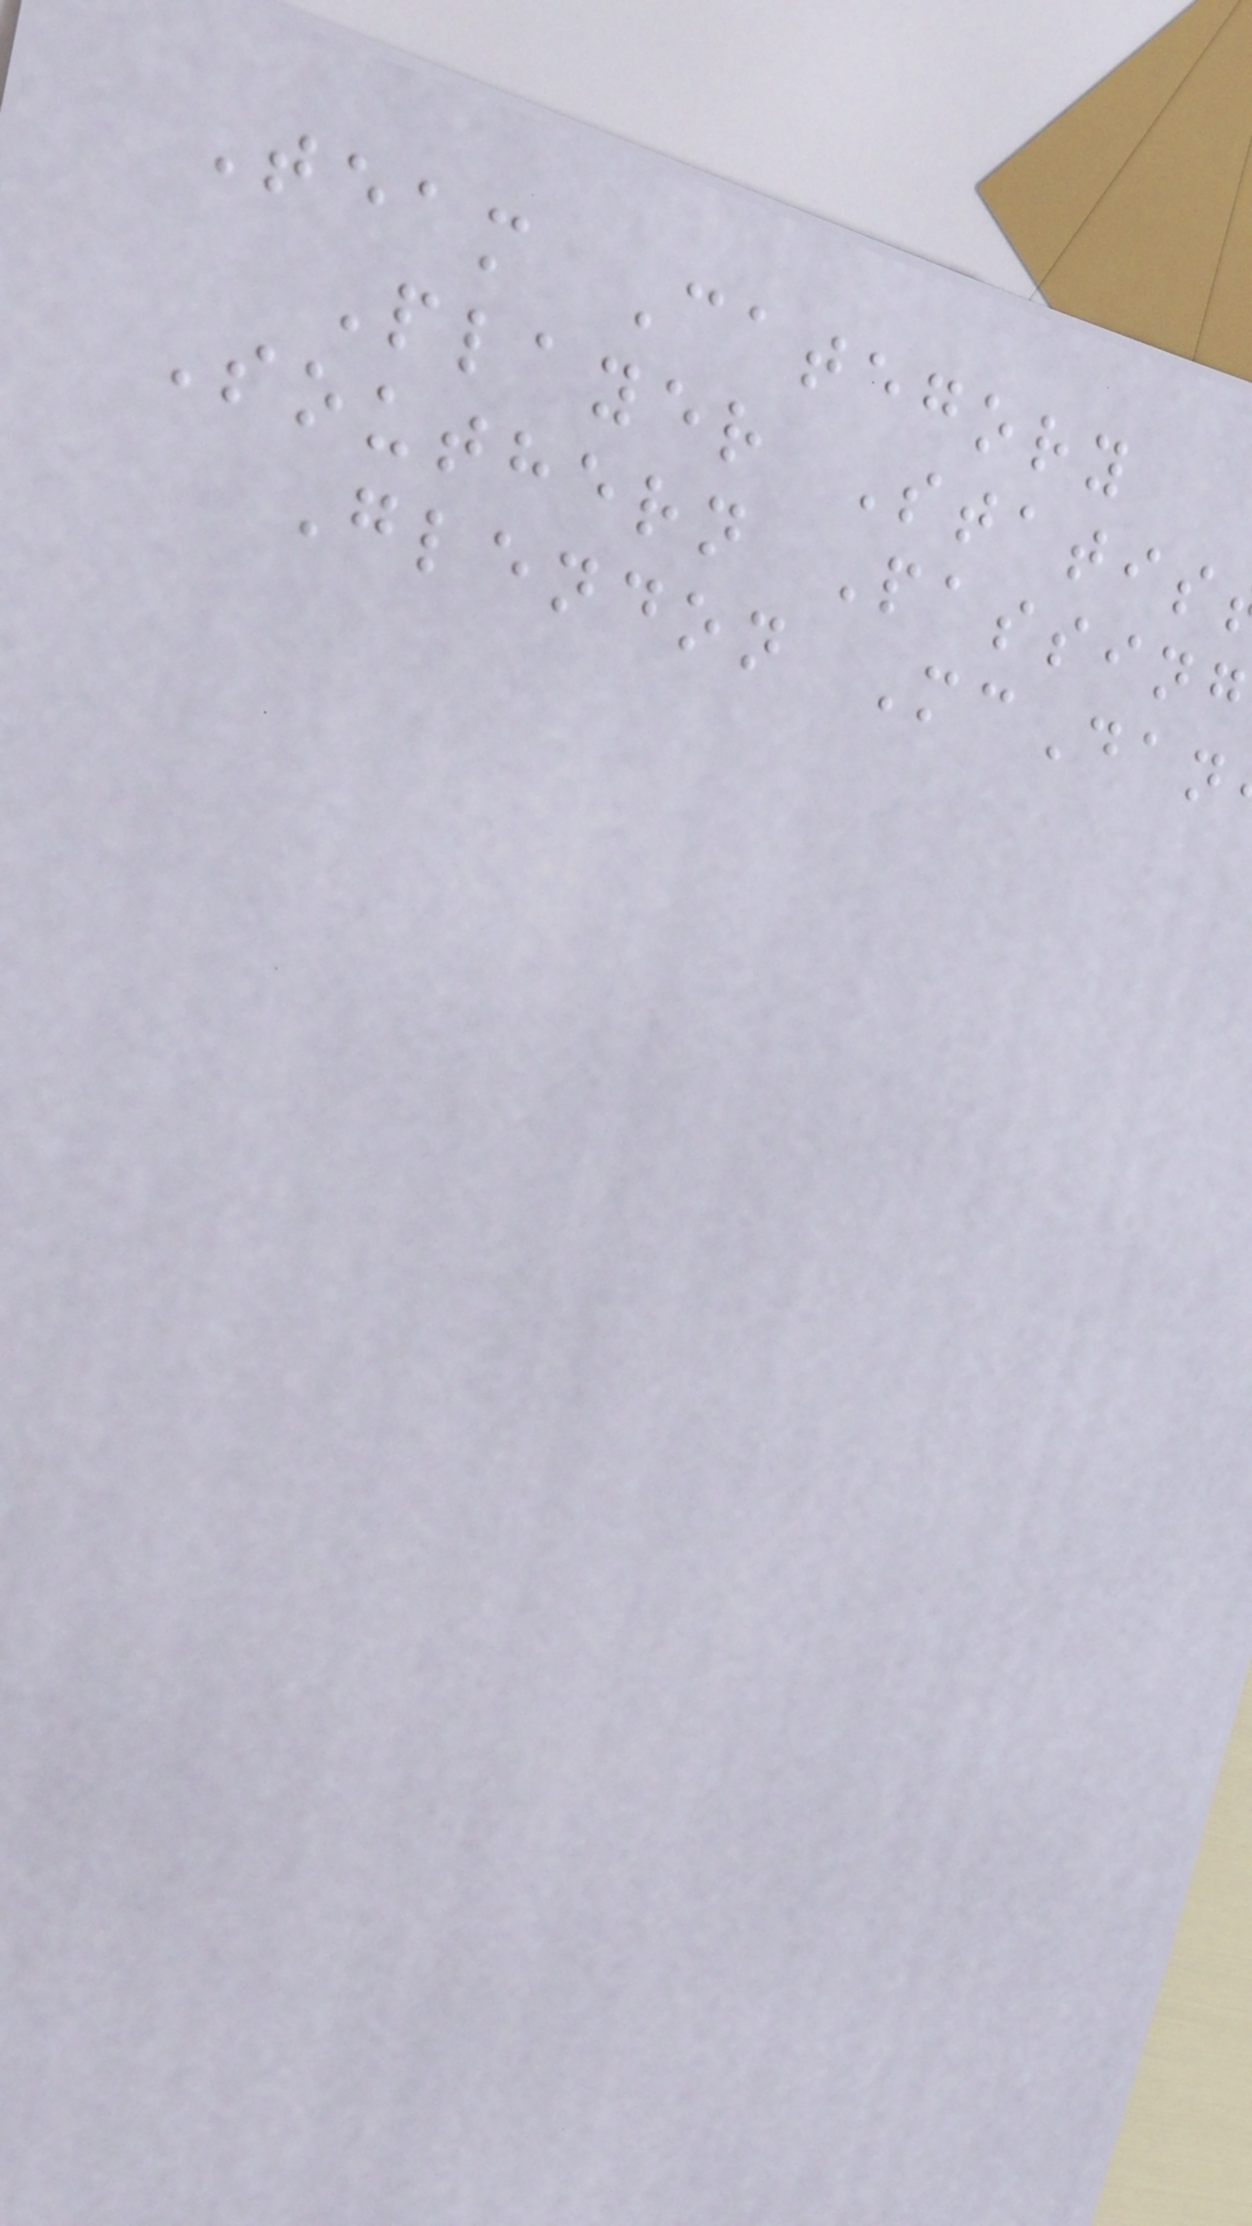Team Category
Player Statis
Southern Passing
Glendon McDan
